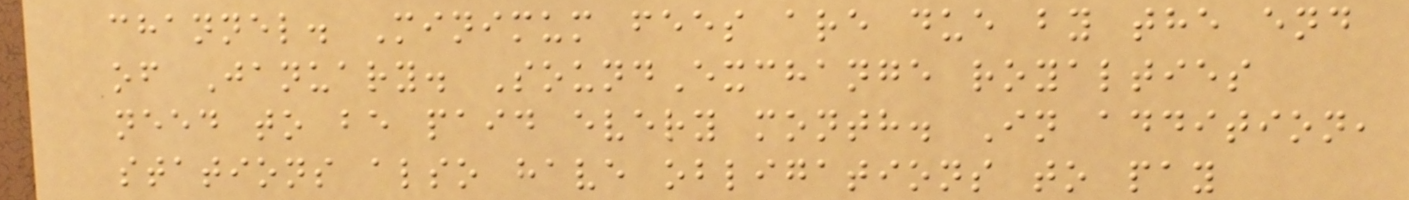channel. Minimum fees are due by the end
of January. SoundExchange royalties
need to be paid every month. In addition,
stations also have obligations to pay
